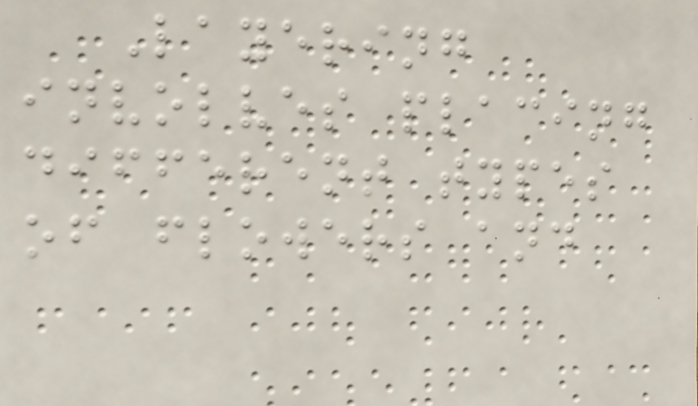Layering
involves placing
different types
of flowers and
